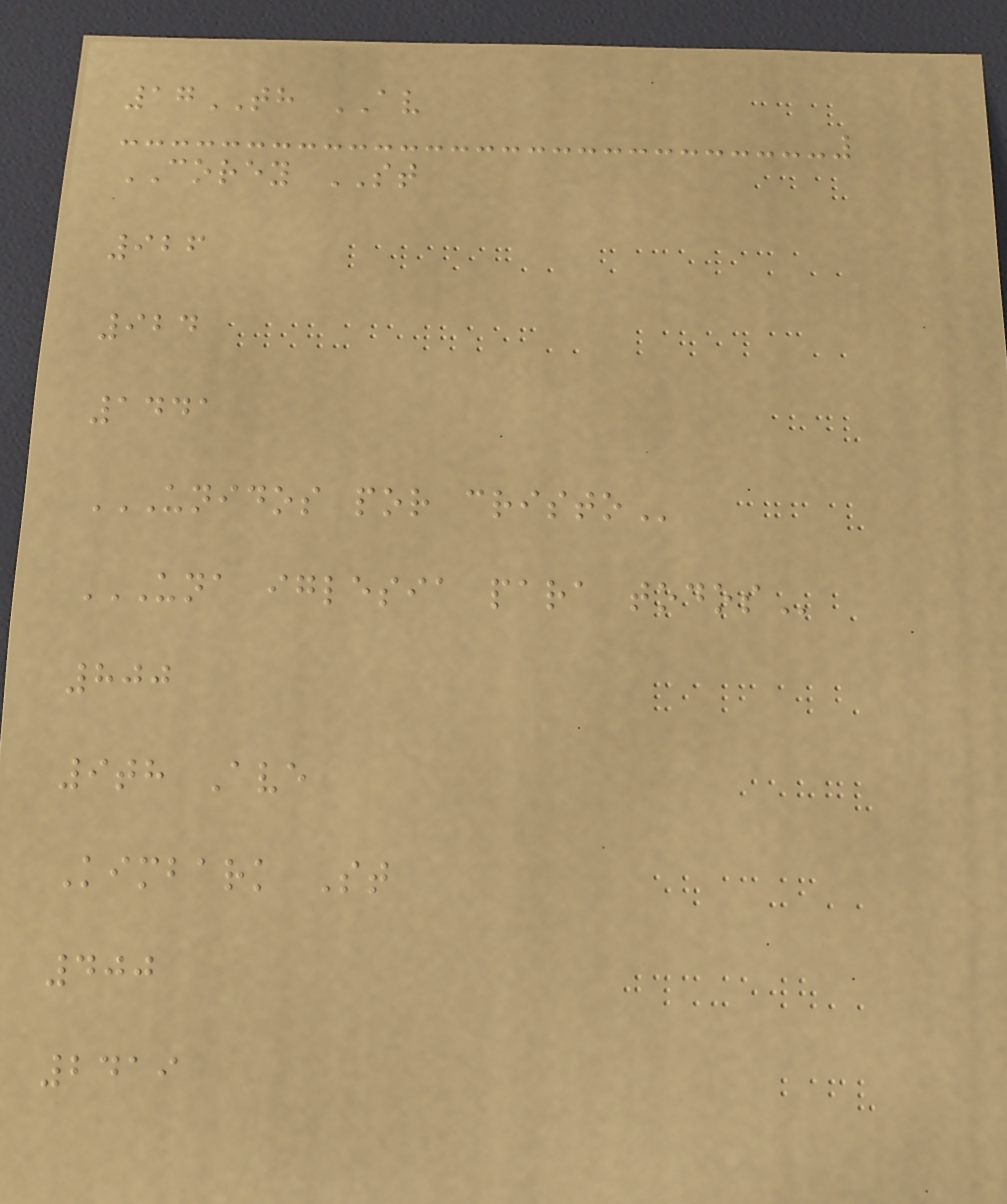17TH AV
COREY ST
926
924
1441
UNIDOS POR CRISTO
UNA IGLESIA PARA TODOS
800
9th Ave
Kimbark St
400
2419
